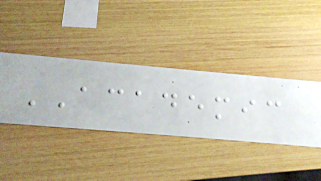ACADEMIC
